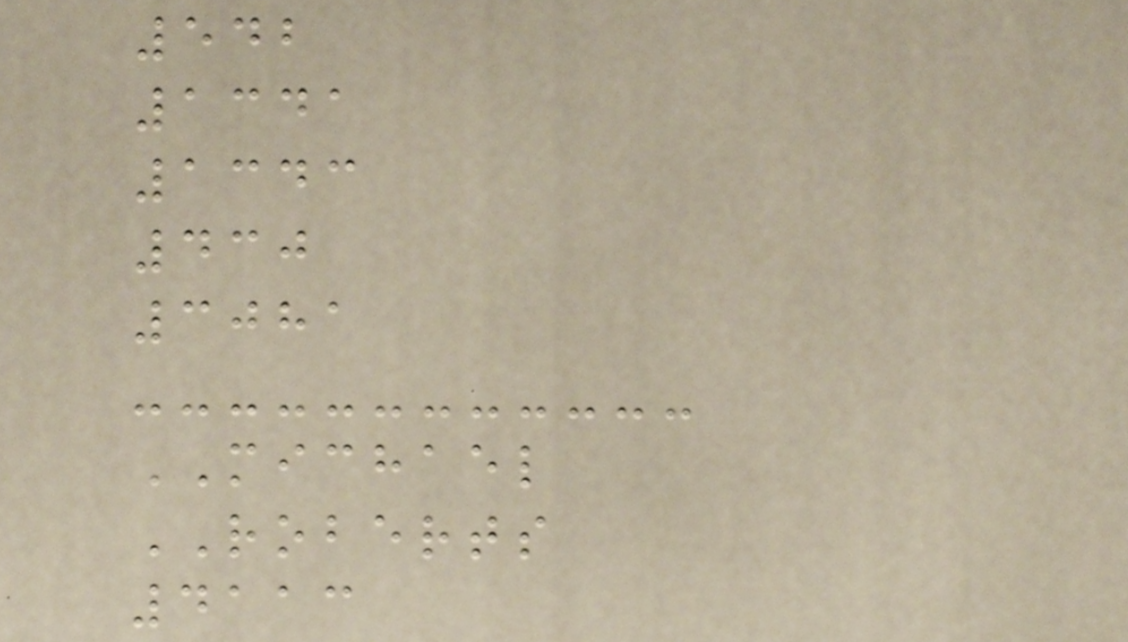542
1341
1343
430
3081
MICHAEL
ROBERTS
4113
